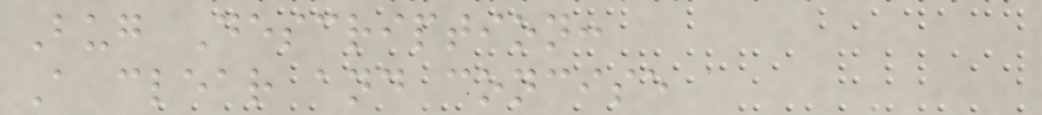Bug Description:
A clear and concise
